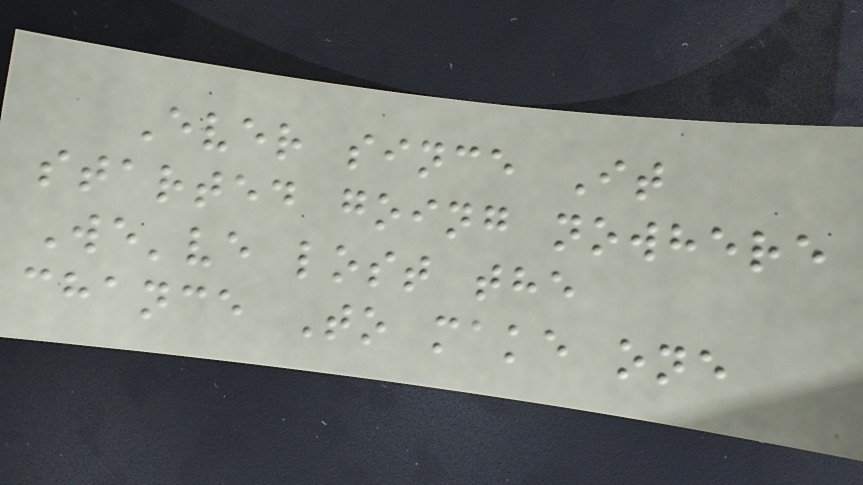Ever since It
started going nowhere
We've lost the
chance To make one
